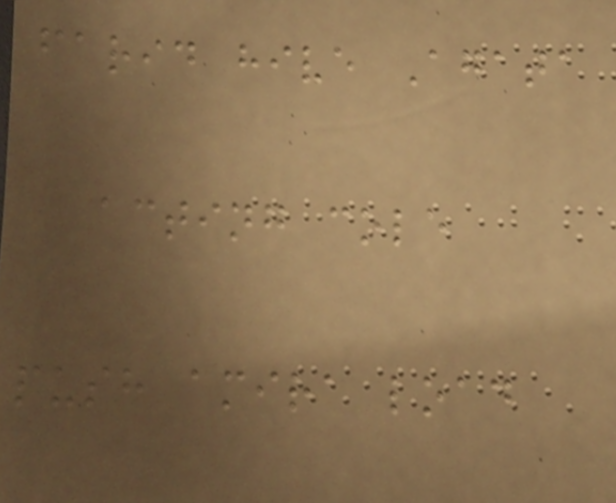farid hive Agata
acting cole
push amira load
